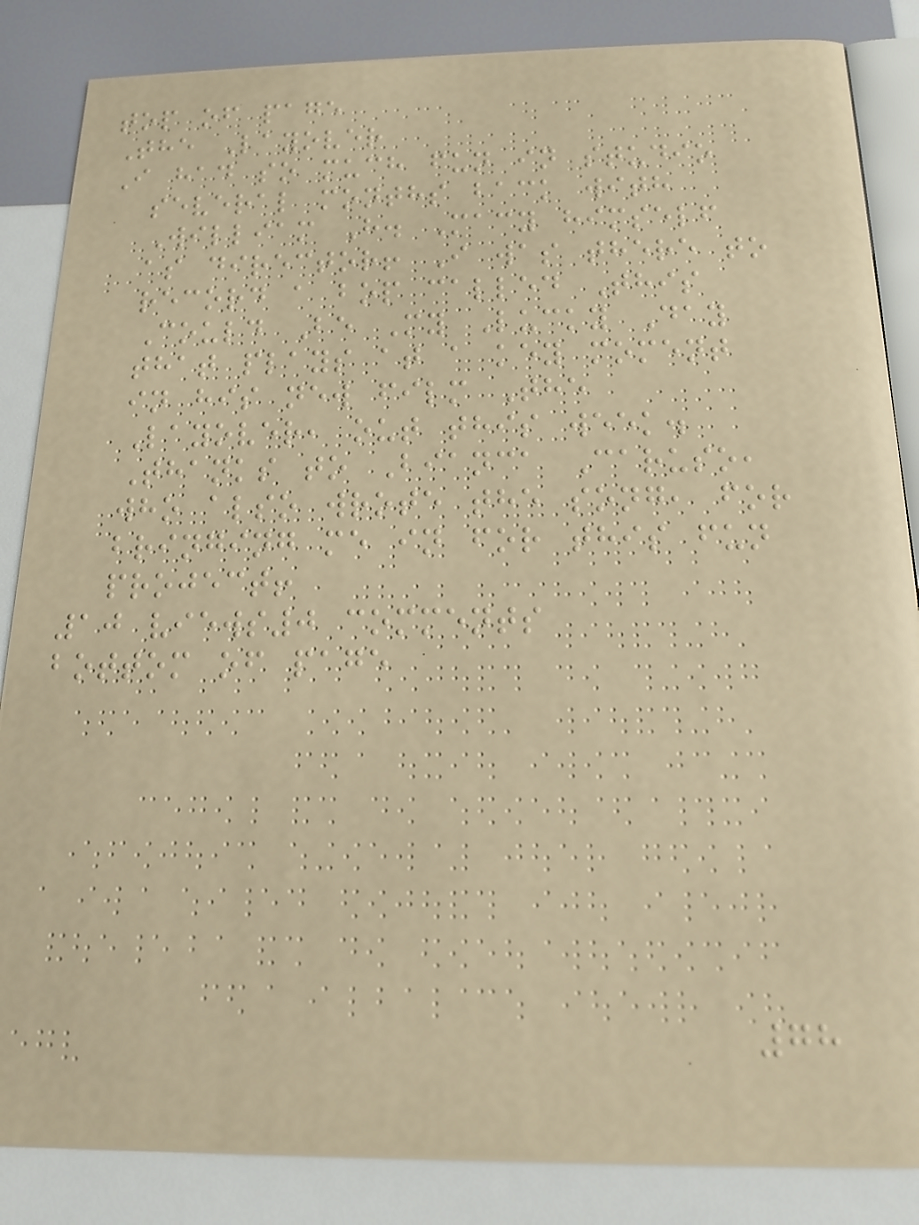top of page
The Layover
I had so much fun in studio
several months back with
William H. Macy himself
as director! I was there to
record a bop called This
Could Be My Lucky Day
that plays at a key moment
in his new film The
Layover, out this week.
Thanks to Bianca Caruso,
who also wrote the song, for
bringing me in for this fun
project!
10 views0 comments
bottom of page
78
